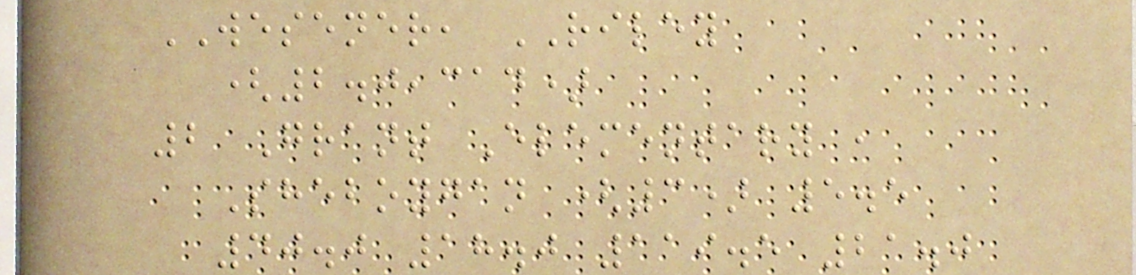WESENER, RILEY
(2.0,314)
2 Grant Elementary ,
Sheboygan (3) 5.5
40.0 18.0 119.5 21.0
